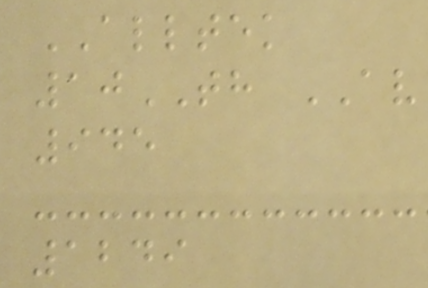ALLTEK
10TH AV
945
1249
